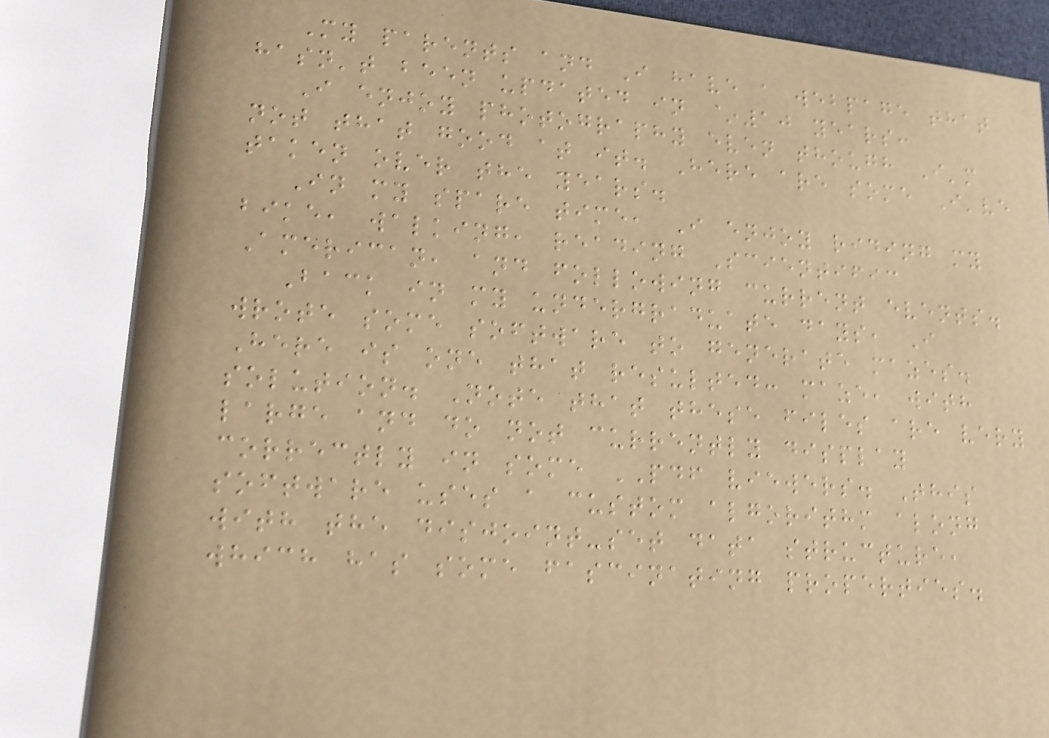My parents and I have a webpage that
hasn't been updated in ~10 years:
I enjoy photography even though I'm
not that good at it. Here are some I've
taken over the years.
In my spare time, I enjoy riding my
bike, walking, reading Scientific
American, and following current events.
Back in my undergraduate days, I
wrote some software to generate mazes.
Here is one that resulted: maze, with
solution. Note that these files are very
large and do not currently display
correctly in some PDF viewers. This
software uses a custom algorithm along
with the disjoint-set data structure,
which has some fascinating properties.
